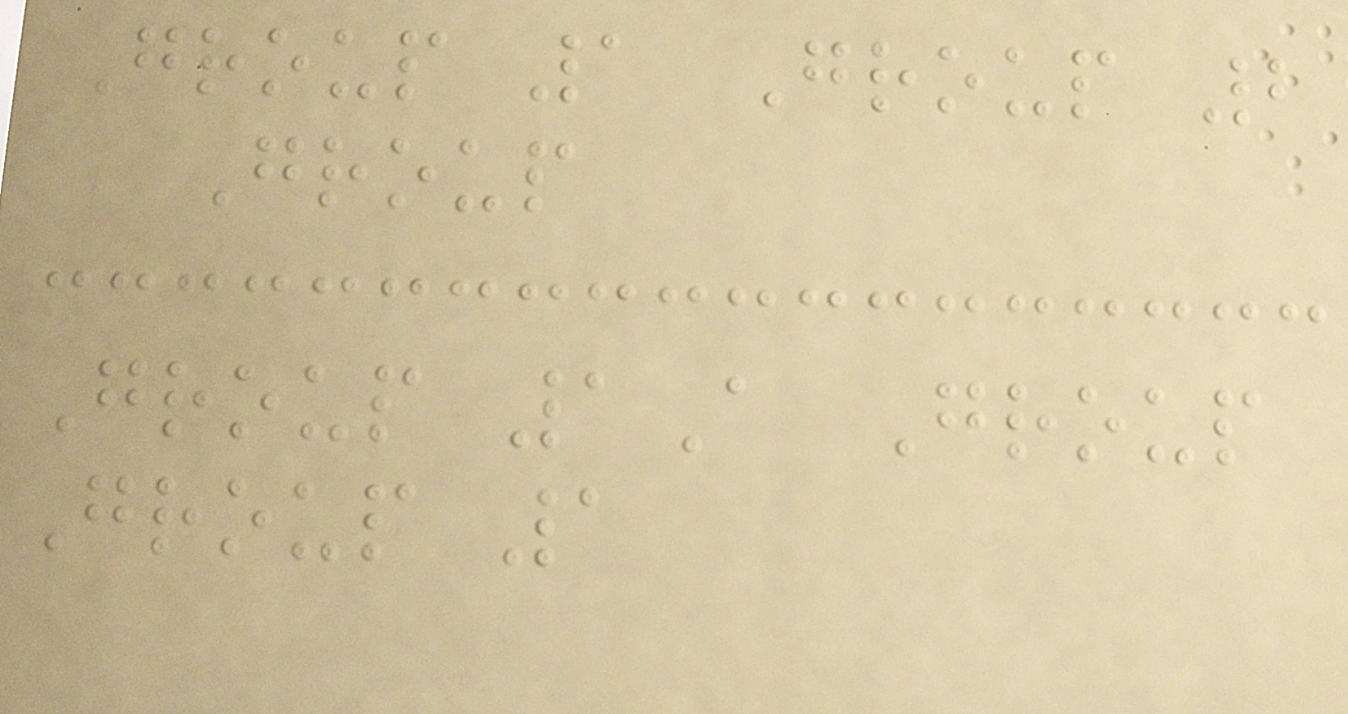Group 1 Group 2
Group
Group 1A Group
Group 1
